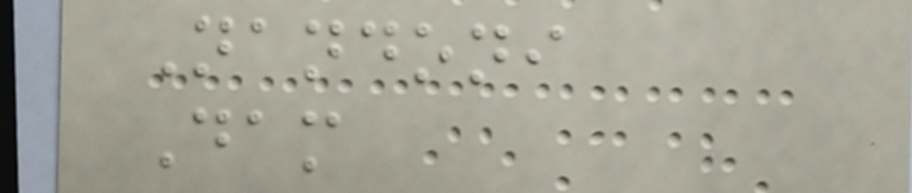Nandoni
Dam
